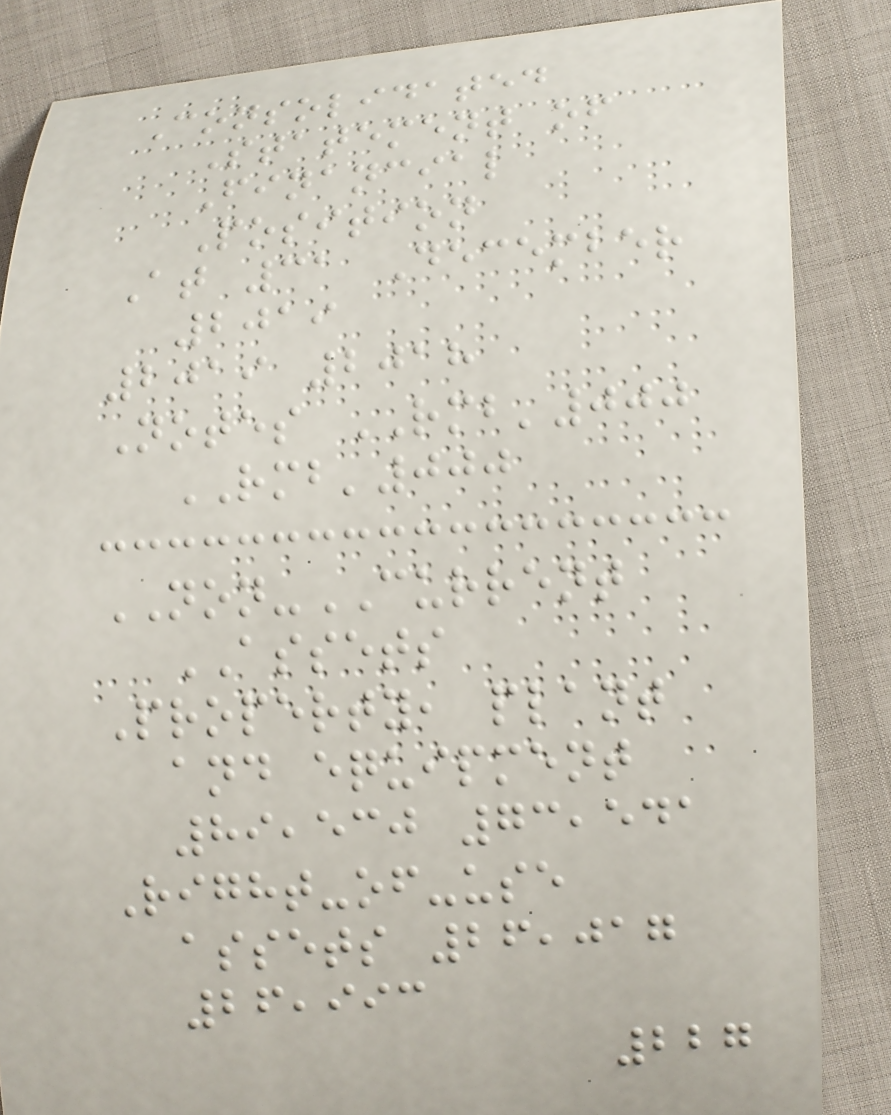Consolidated
Statement of
Financial
Position
At 31 December
2019
2019 2018
Notes RMB'000
RMB'000
NON-CURRENT
ASSETS
Property, plant
and equipment
89,530 73,541
Right-of-use
assets 26,017
26,993
227
